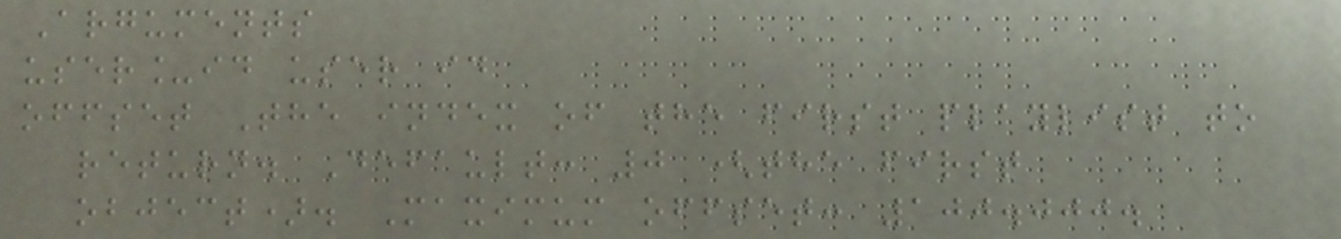Arguments
user_id user id
offset The index of the first playlist to
return. Default: 0 (the first
object). Maximum offset: 100.000.
